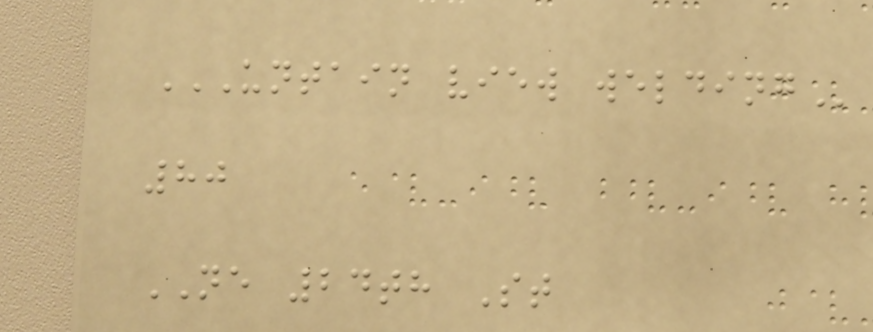UNTAIN VIEW WELDING
80
NE 24th St
